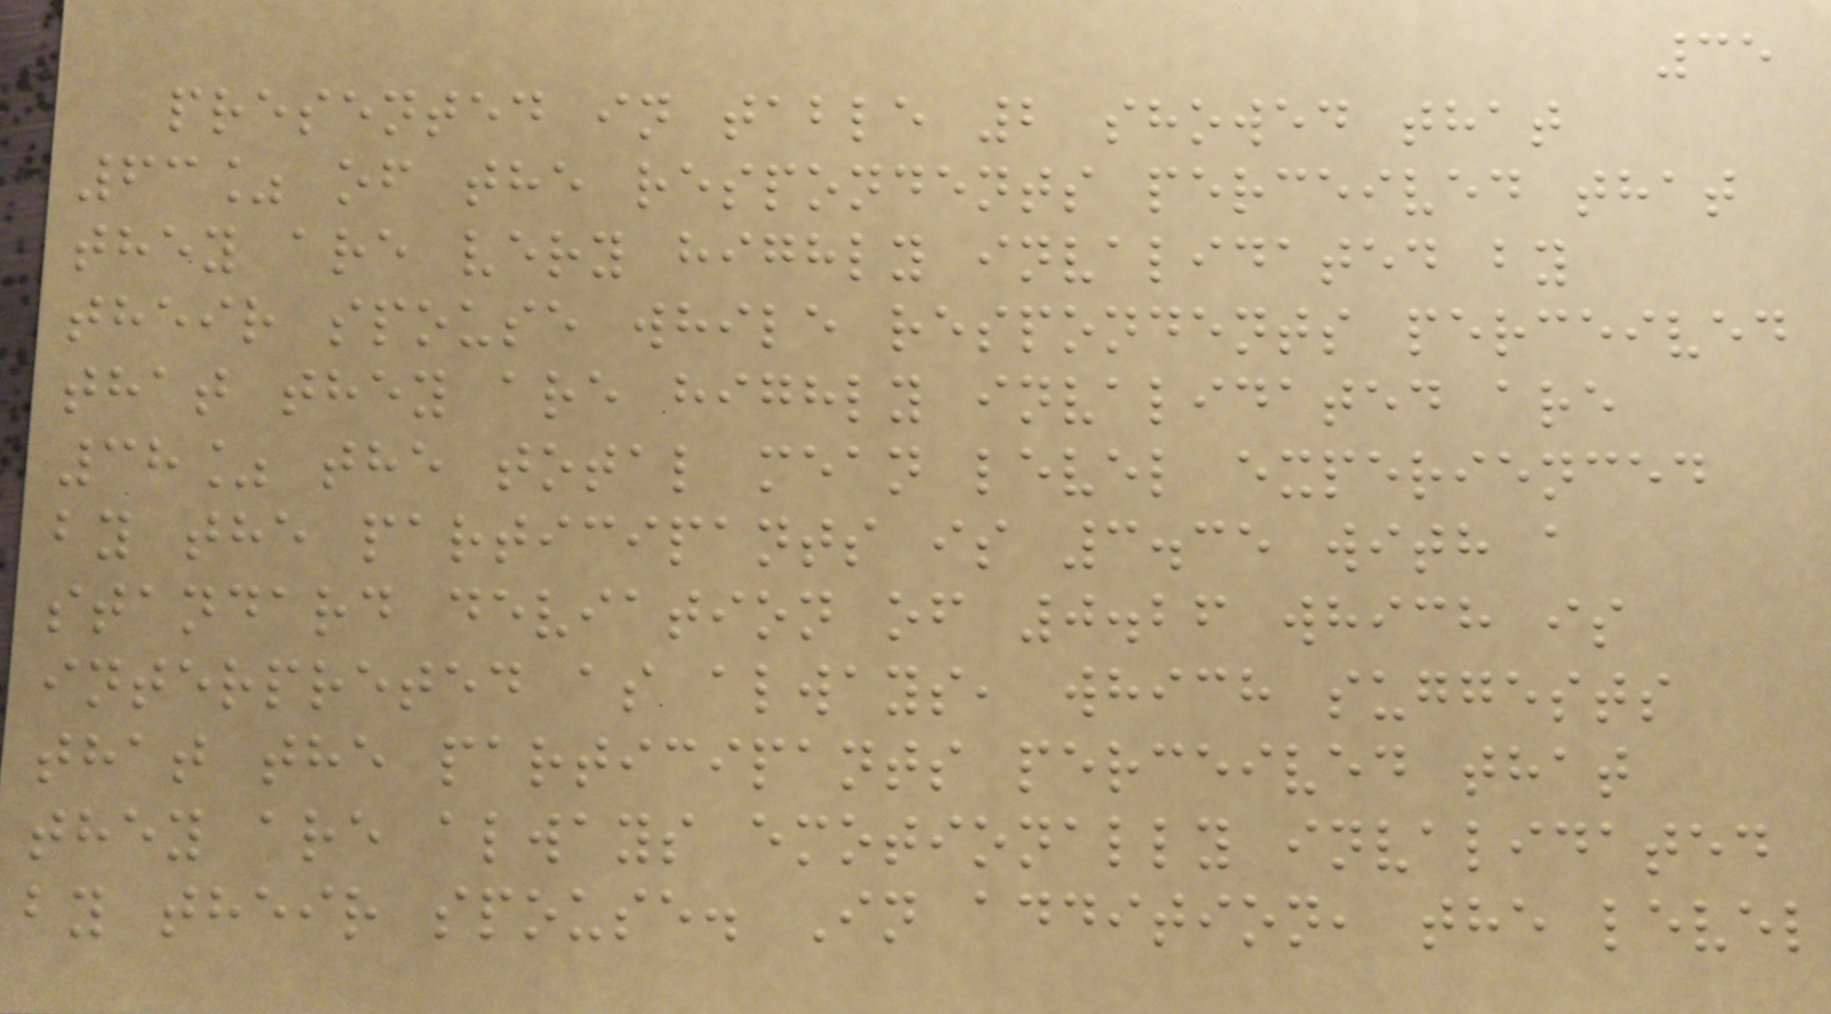35
presented in table 2 showed that
63% of the respondents perceived that
they are very highly invalidated by
their spouse while respondents perceived
that they are highly invalidated are
38% the total mean level experienced
by the participants is 3.35 with a
standard deviation of 0.26 which is
interpreted as always, which suggests
that the participants perceived that
they are always emotionally invalidated
by their spouse. In addition, the level
